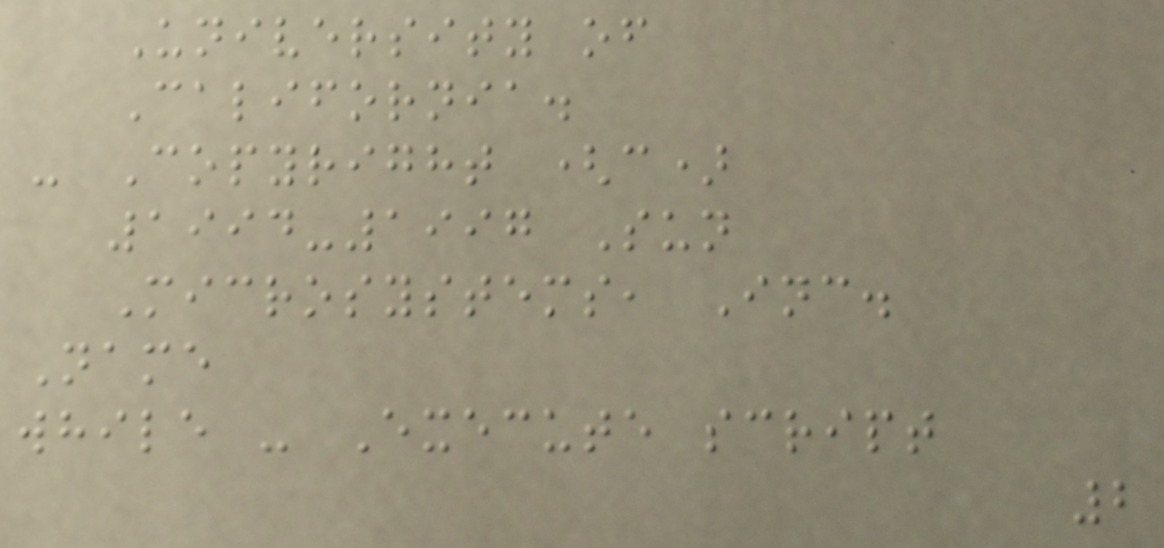University of
California.
- Copyright (c)
1994-1997 Sun
Microsystems, Inc.
Name
while - Execute script
2
